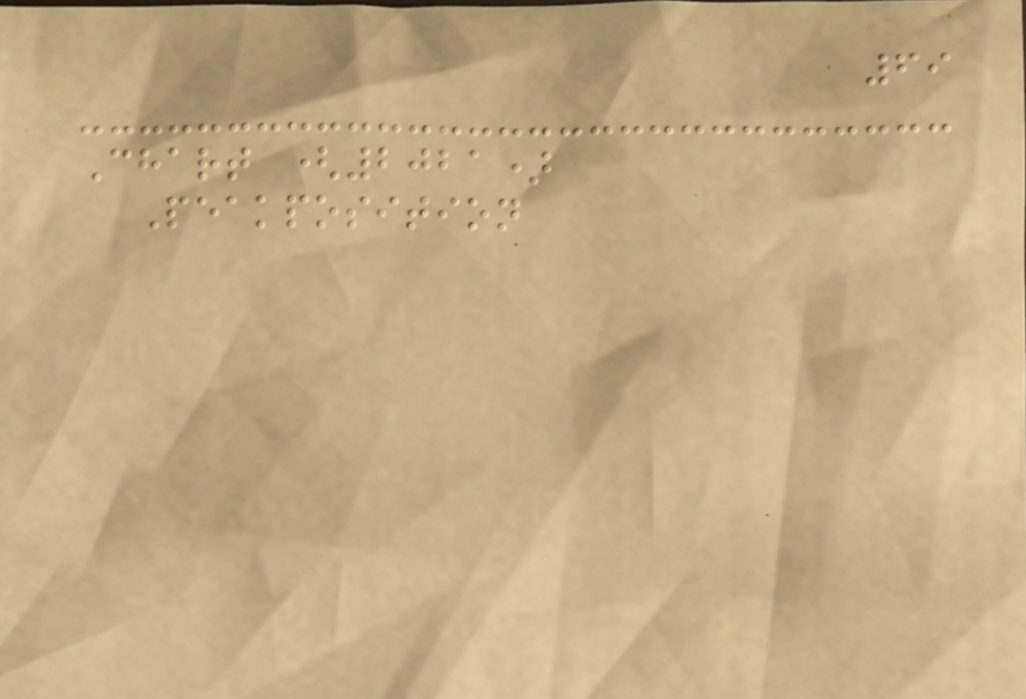69
Chart (2021)
Peakposition
